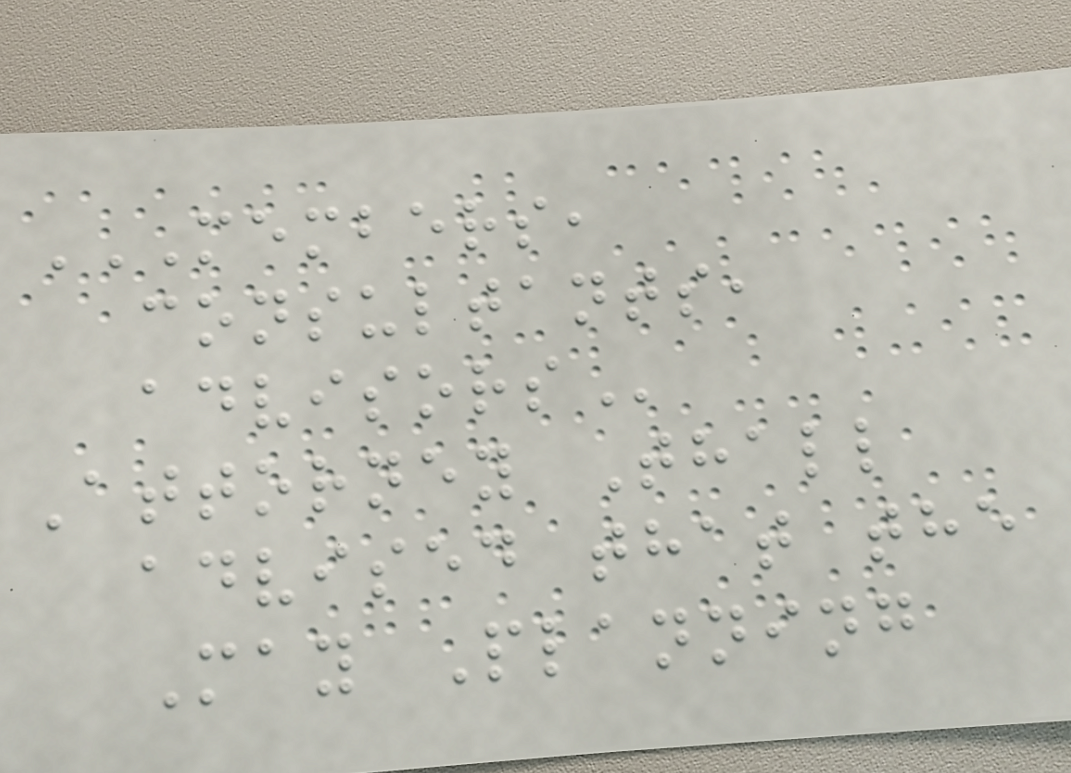MEMBERS,
CONSULTANTS,
ADVISORS
Attorney Thall
advised that the
May Planning
